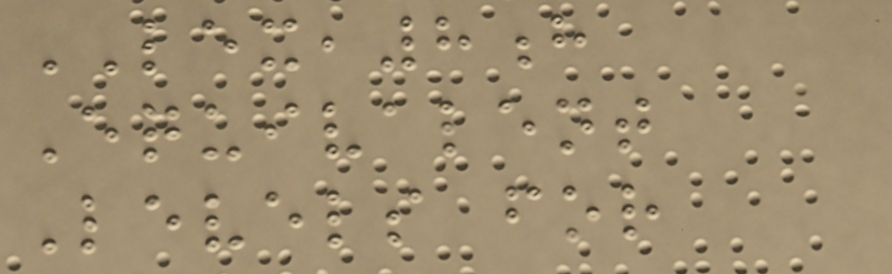LEX,8h
Equivalent
Levels for
